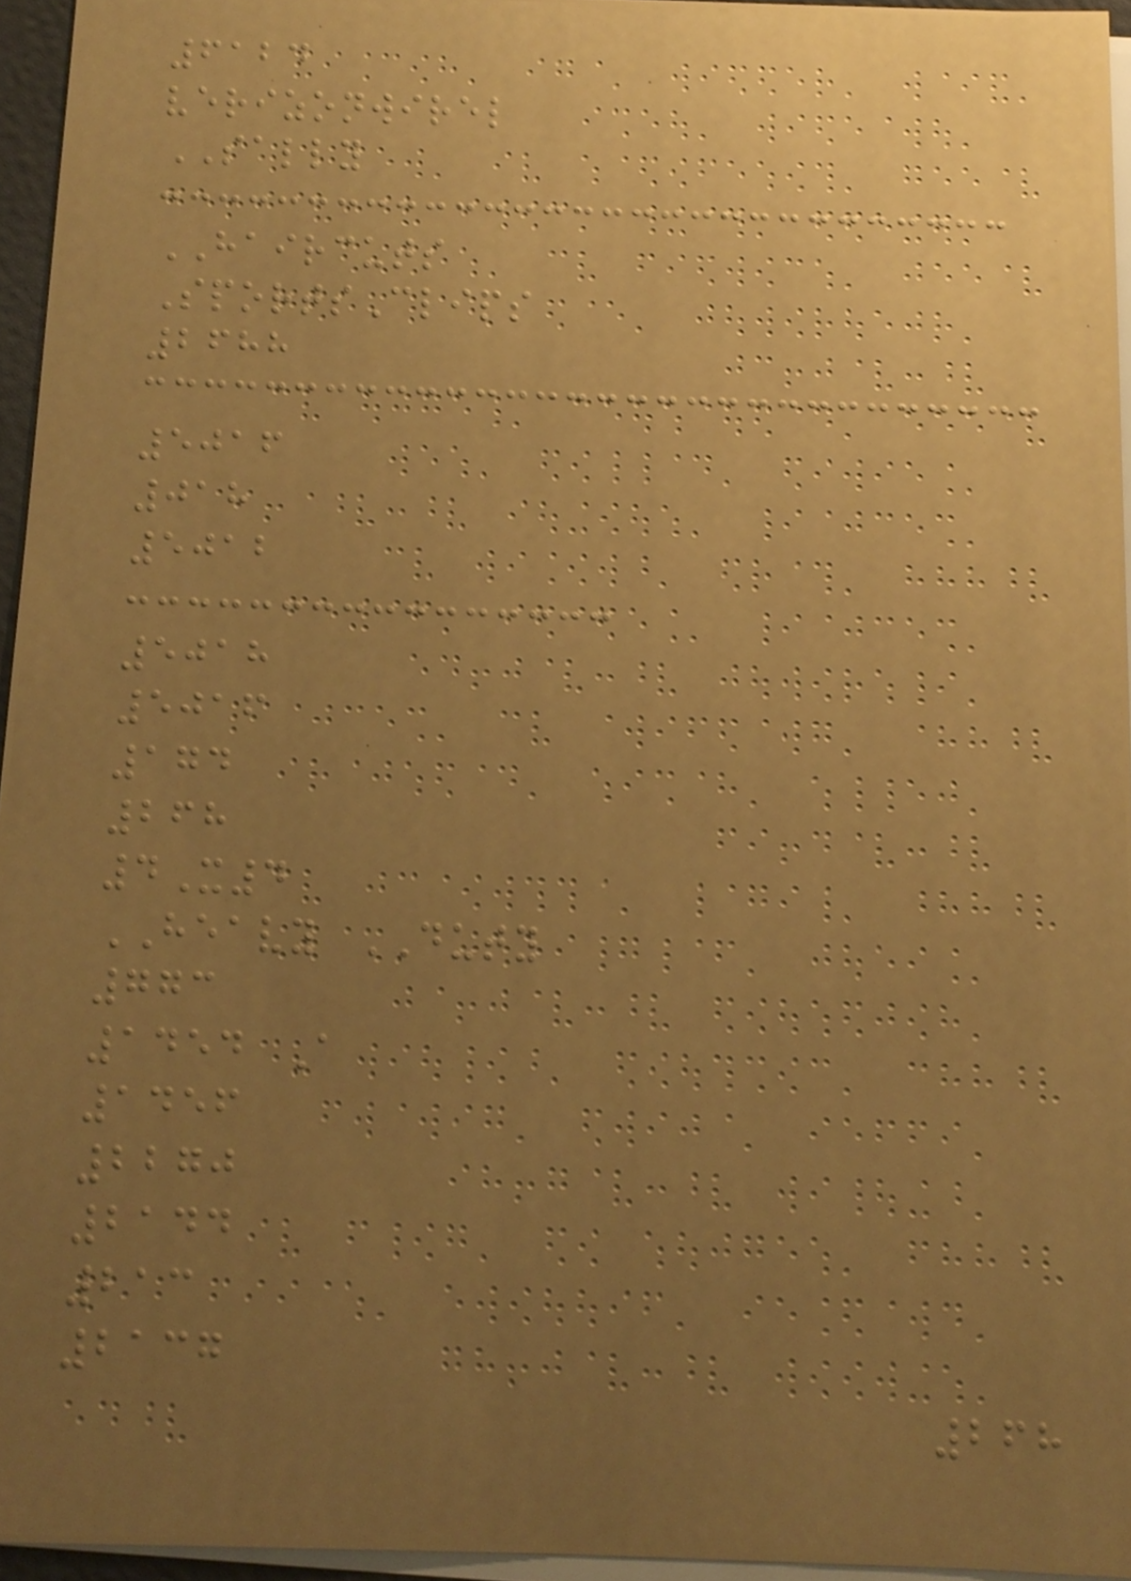6124
verizonwirel
SALLY
HAIRCUTS
SportsClips
2688
5016
018
5012
5018
5016
174
268
4X4
HEAVY DUTY
773
1454 A
1456
2270
2144
213
2137
268
